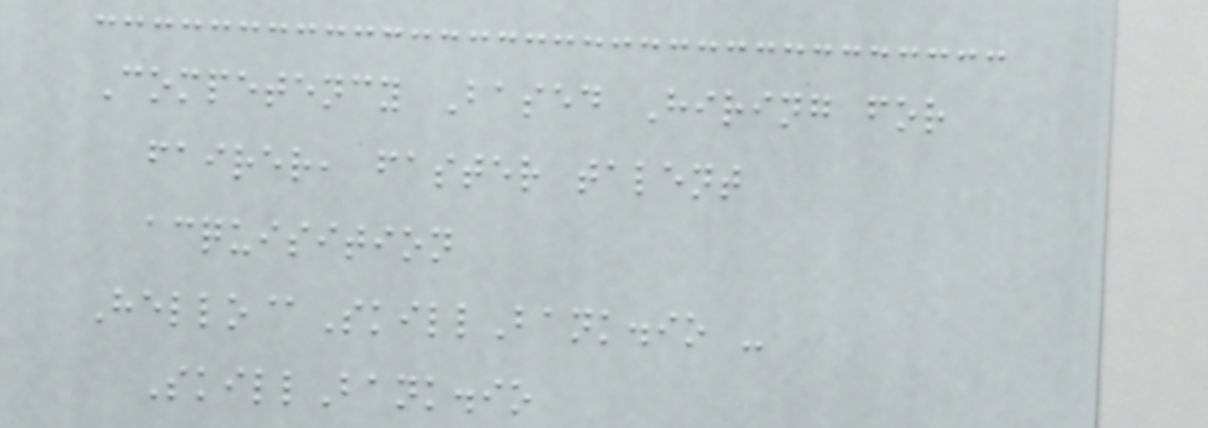Competency Based Hiring for
fairer, faster talent
acquisition
Hello@SkillBank.io -
SkillBank.io
